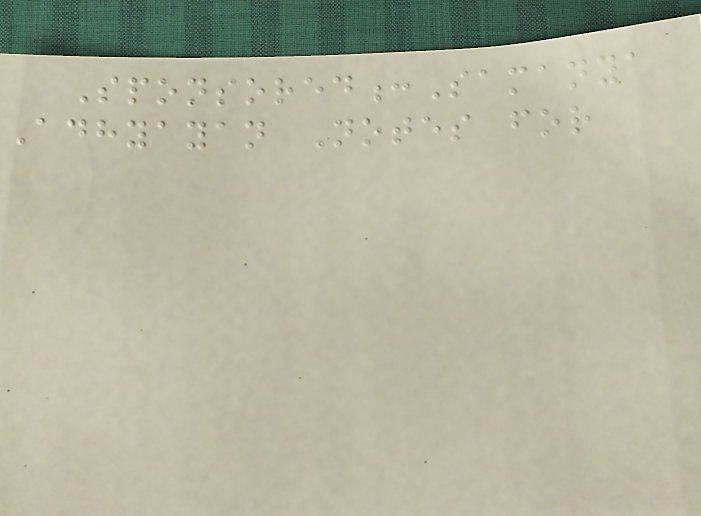Sponsored:Samanya
Adhyayan Notes for
